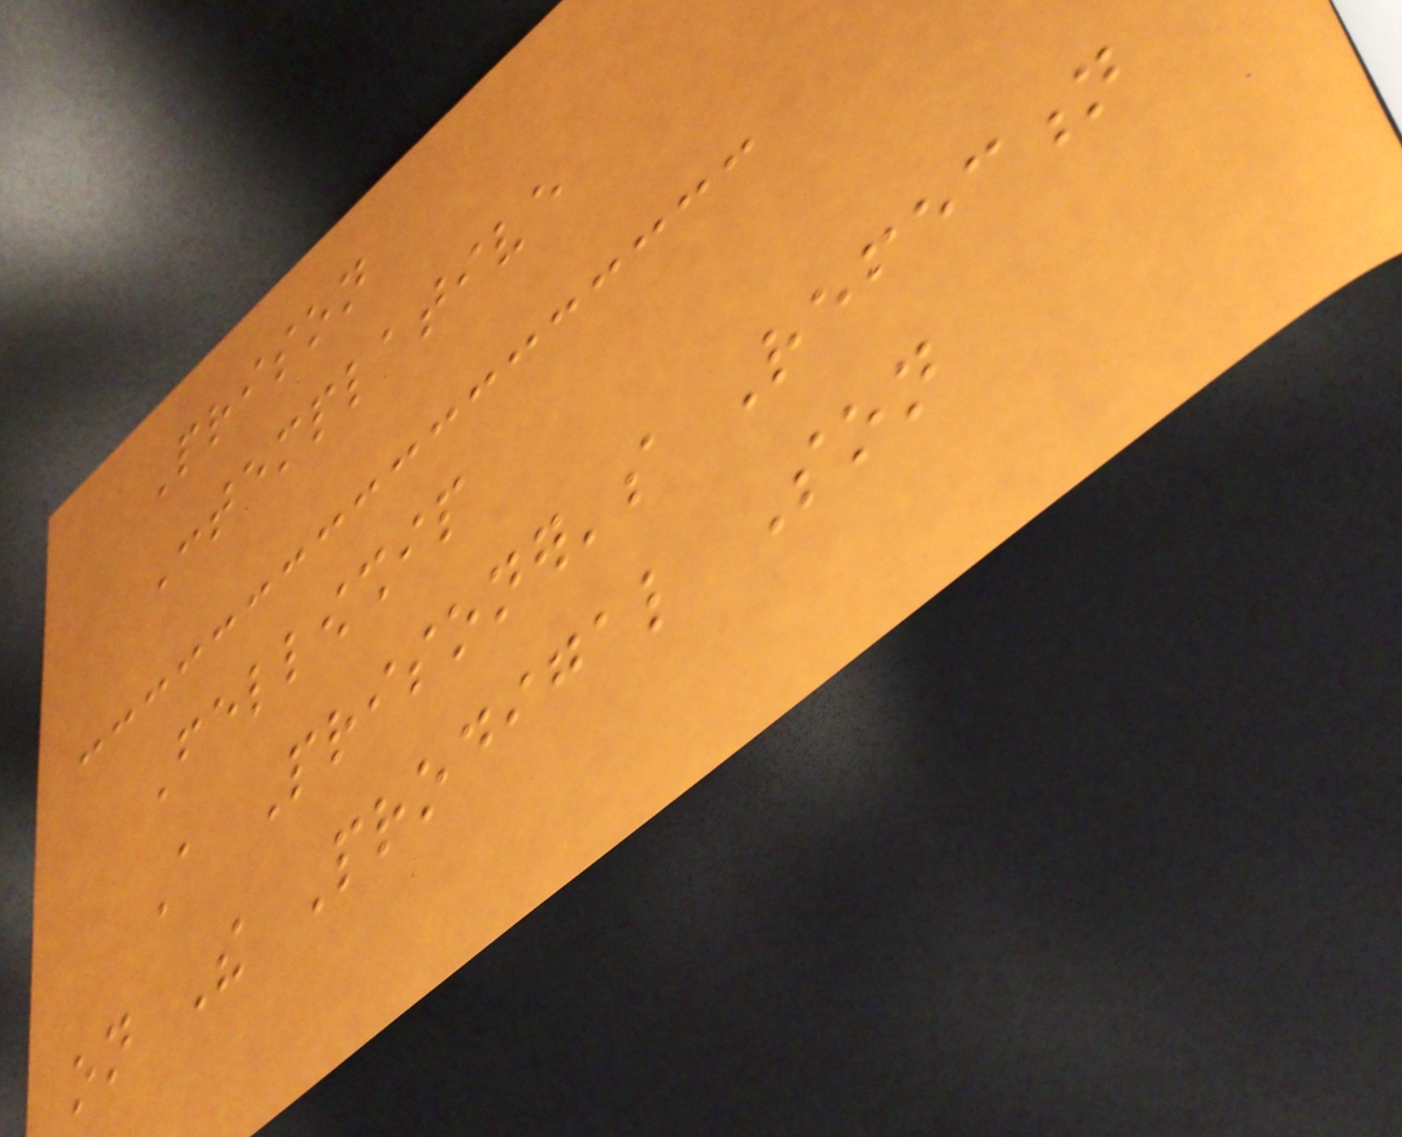Prison
Contemplative
Fellowship
A Prisoner's Refection
on The Prodigal Son
